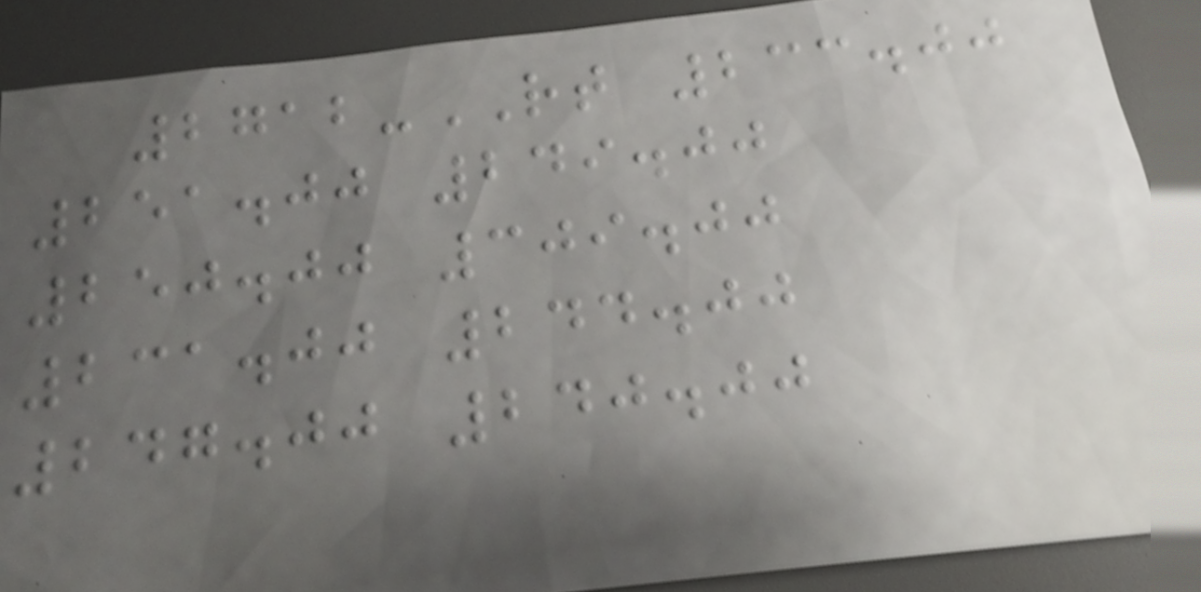2712-RT 233.00
251.00 249.00
250.00 309.00
231.00 244.00
247.00 240.00
